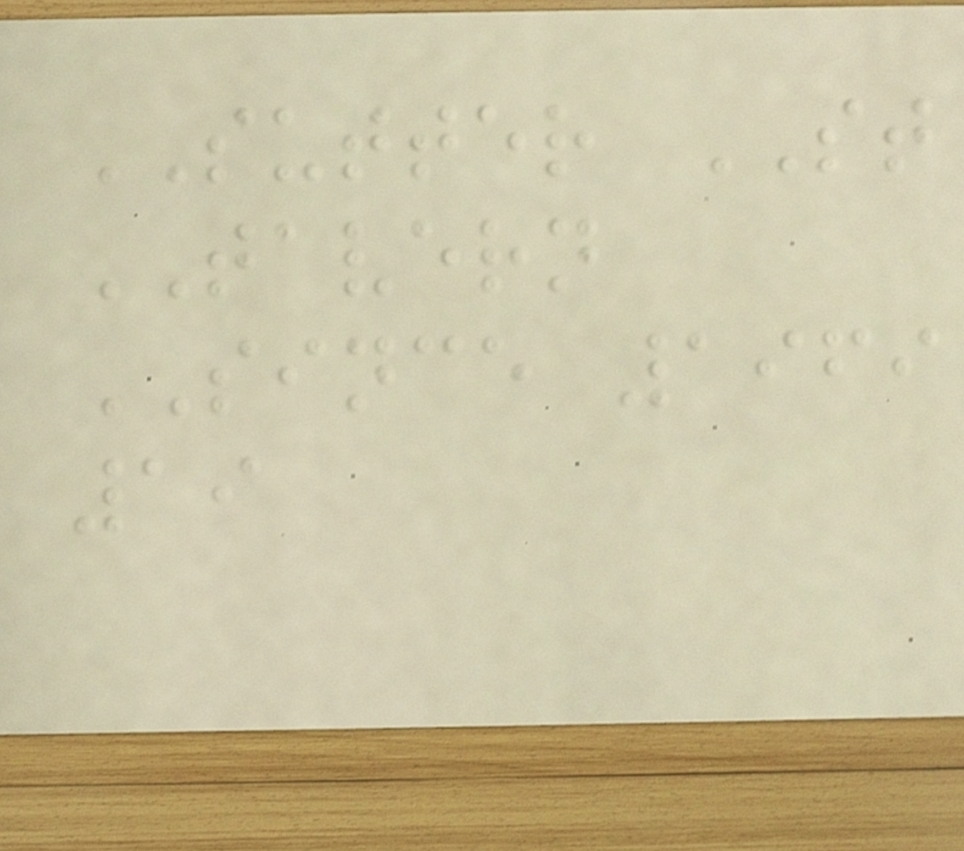SUTTER ST
TAVERN
SINCE 1969
19
